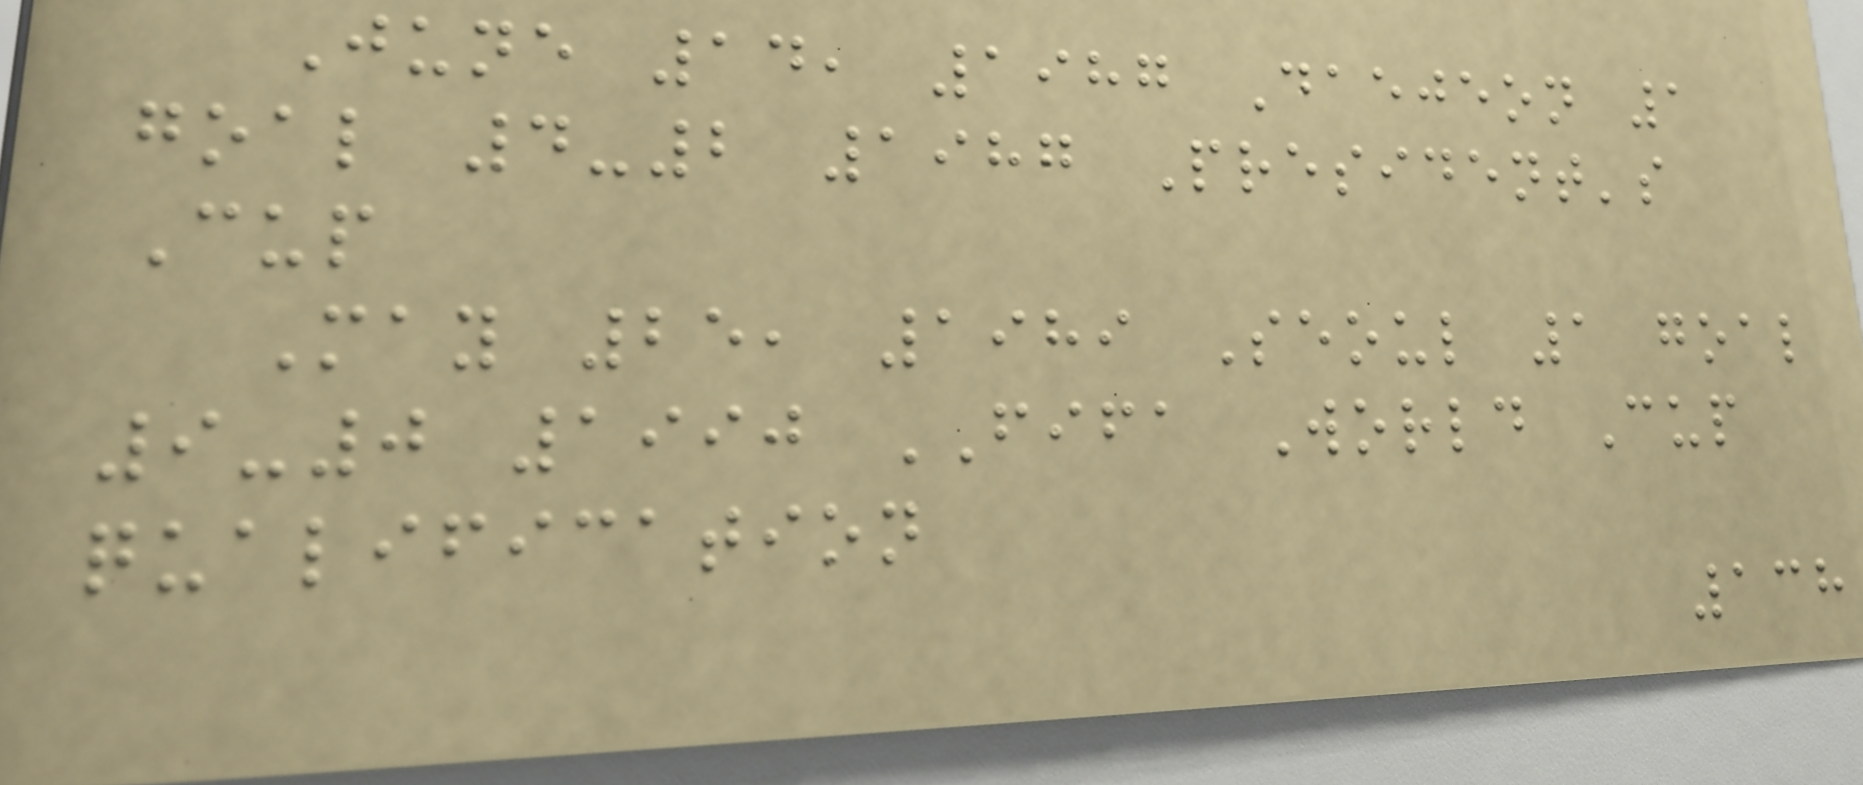June 14, 1987 Daejeon 1
goal 4-2 1987 President's
Cup
May 25, 1989 Seoul 1 goal
9-0 1990 FIFA World Cup
qualification
138
